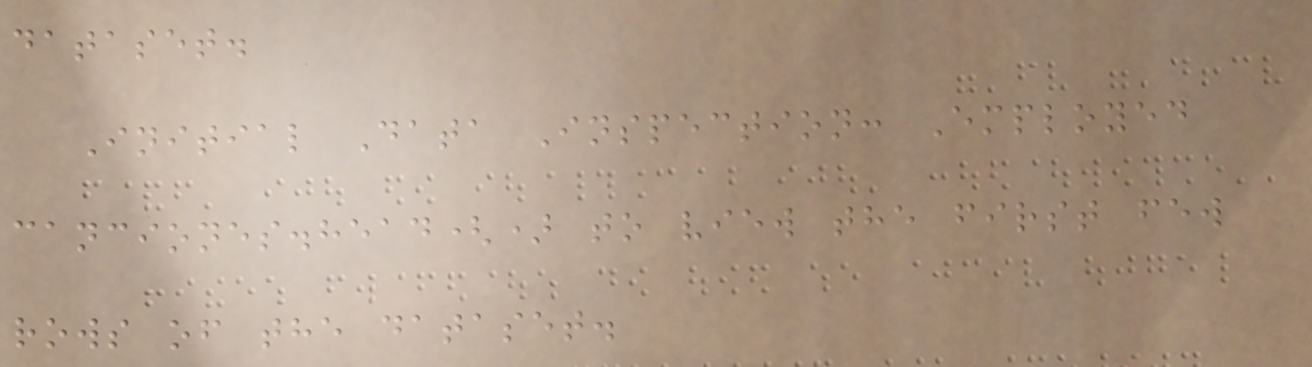dataset.
Initial Data Inspection: Employed
canciones.head() to view the first few
rows of the dataset.
